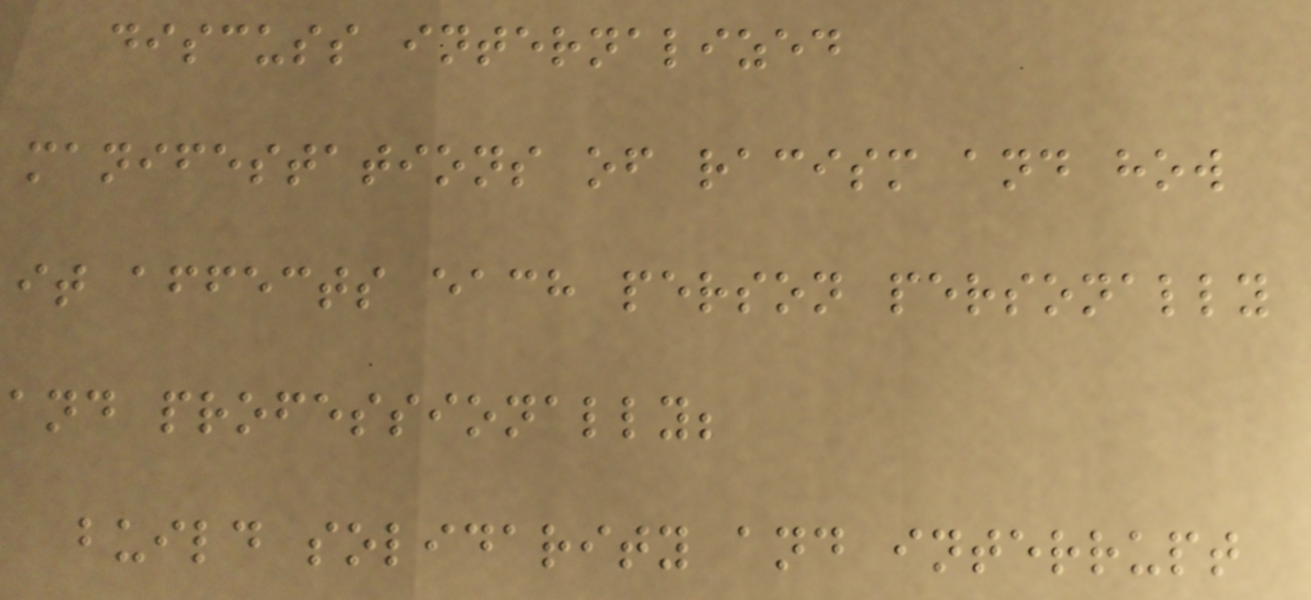discuss internalized
manifestations of racism and how
it affects each person personally
and professionally;
build solidarity and interrupt
